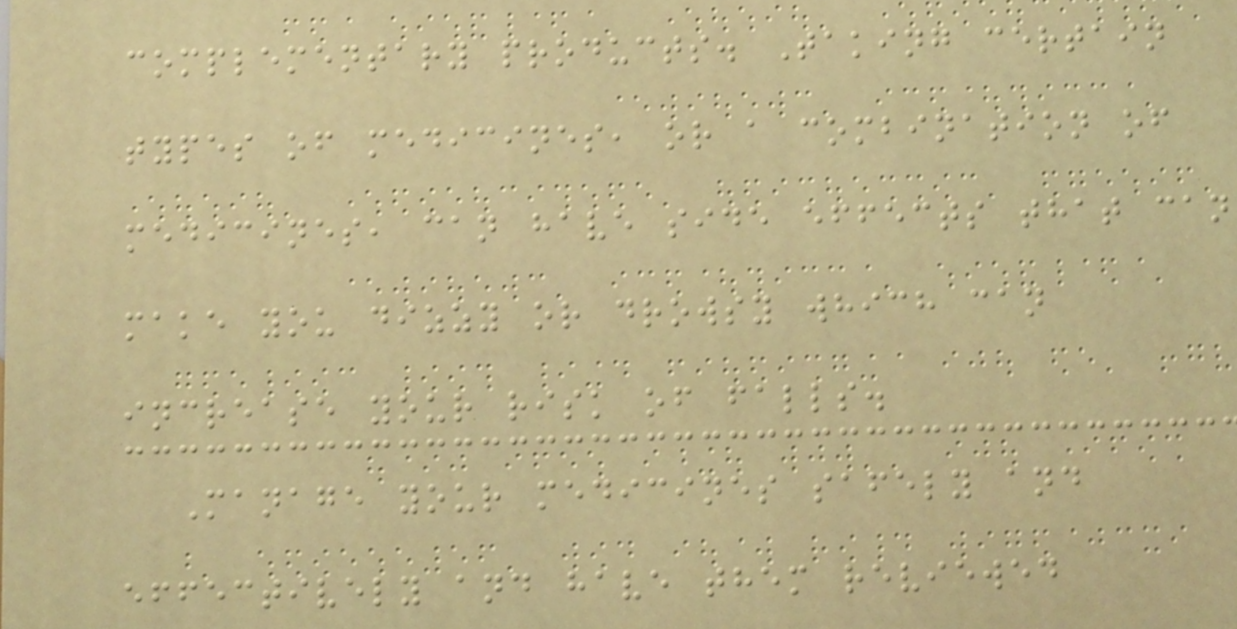complementary products. Taking certain
types of medicines, or a combination of
medicines, can have side effects that can
make you dizzy or drowsy which can
increase your risk of falls.
Manage your medicines safely and
effectively and have them reviewed
